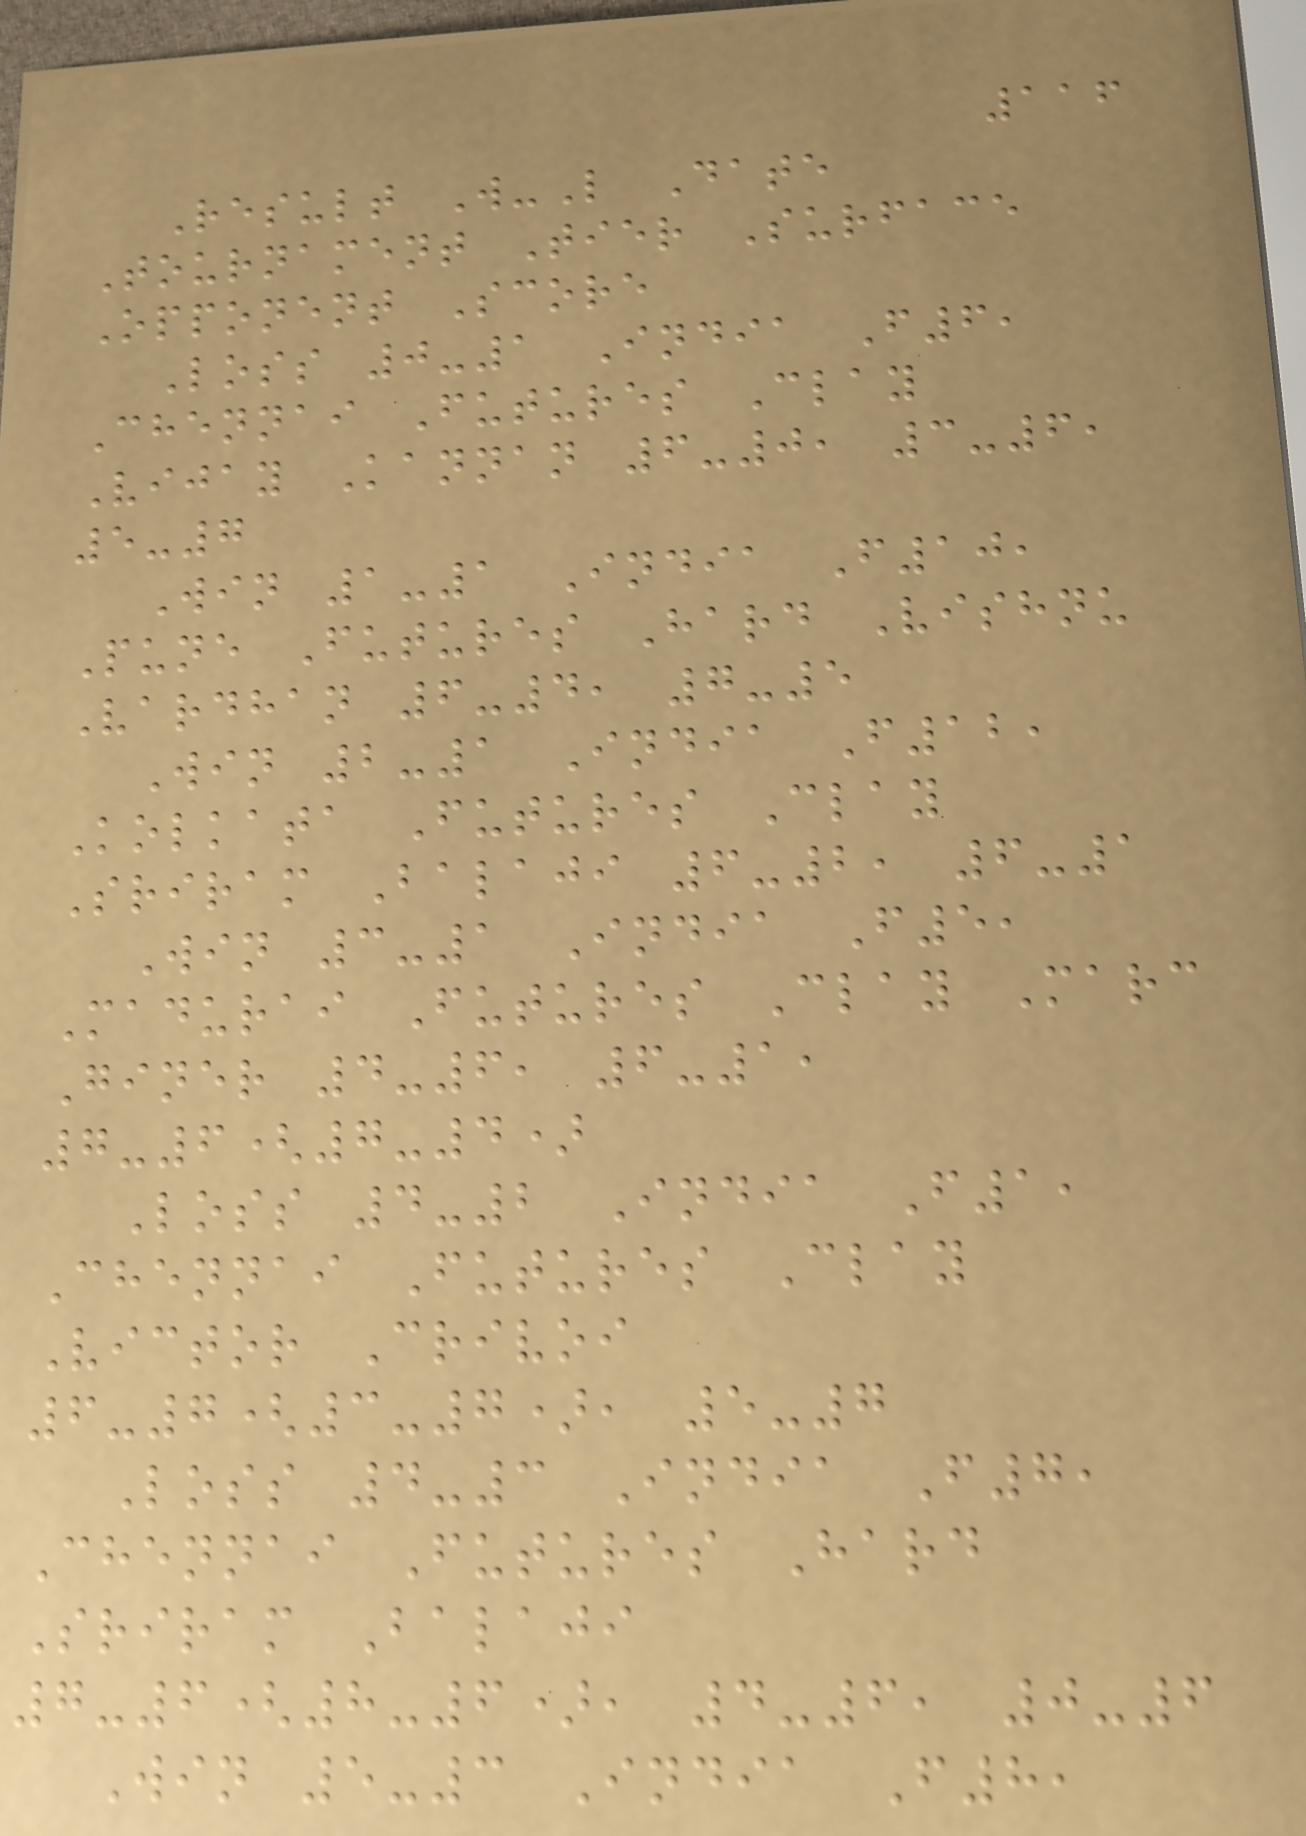116
Result W-L Date
Tournament Tier Surface
Opponent Score
Loss 0-1 India F6,
Chennai Futures Clay
Vijay Kannan 6-0, 3-6,
5-7
Win 1-1 India F10,
Pune Futures Hard Vishnu
Vardhan 6-4, 7-5
Win 2-1 India F12,
Kolkata Futures Clay
Sriram Balaji 6-2, 6-1
Win 3-1 India F5,
Madurai Futures Clay Marc
Giner 4-6, 6-1,
7-6(7-4)
Loss 4-2 India F1,
Chennai Futures Clay
Victor Crivoi
6-7(3-7), 5-7
Loss 4-3 India F7,
Chennai Futures Hard
Sriram Balaji
7-6(8-6), 4-6, 0-6
Win 5-3 India F8,
